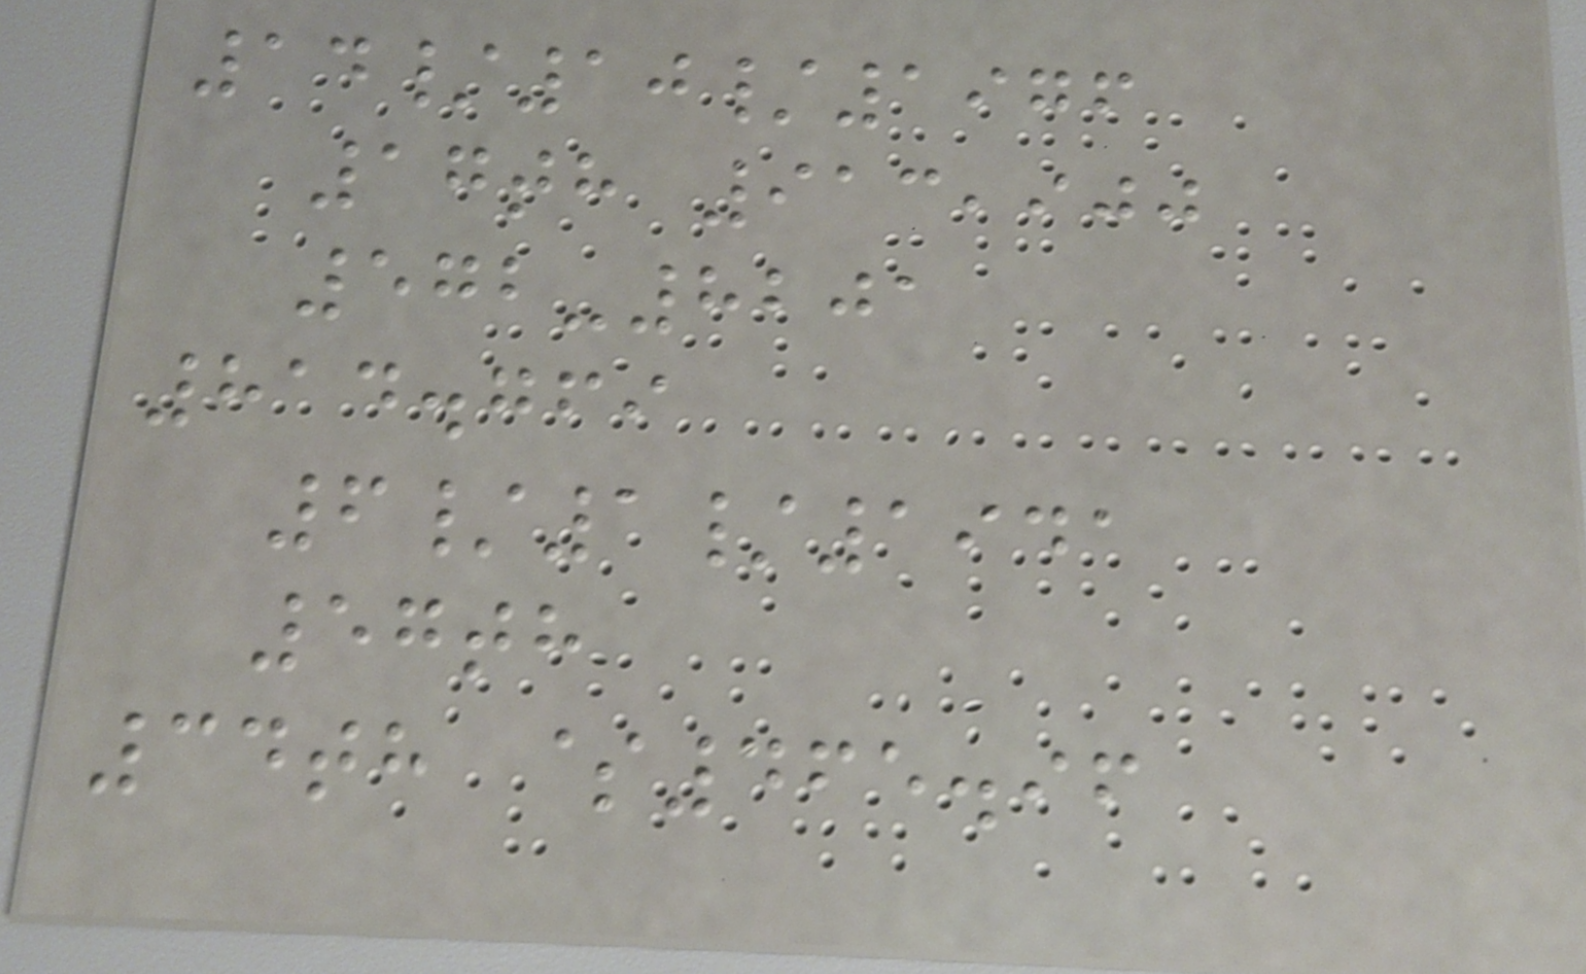14/10/1976
17th 913,900
572-8201
814.769
6/1/1941
57th
34th $465.96
